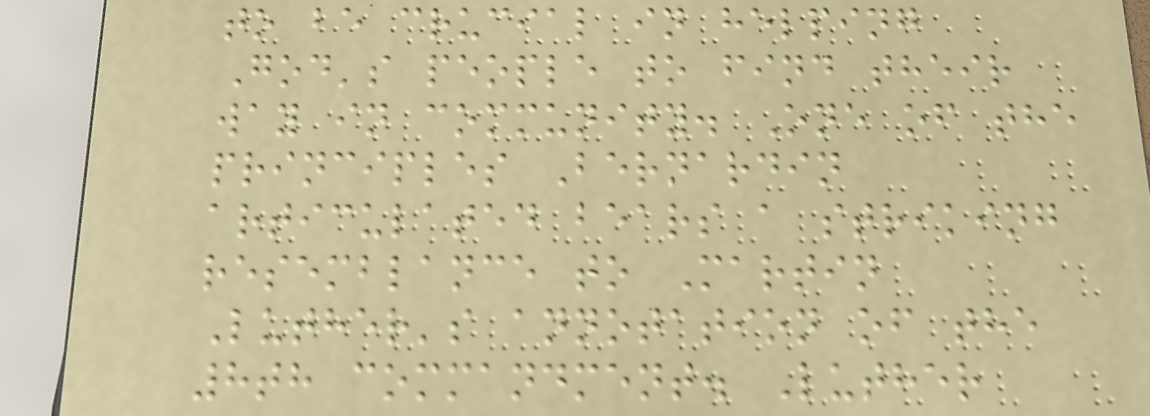to be crucial in helping
God's people to find their
way in community. One of the
principles Bernardin
articulated bears a striking
resemblance to Martin
Luther's annotation of the
8th commandment. Luther
